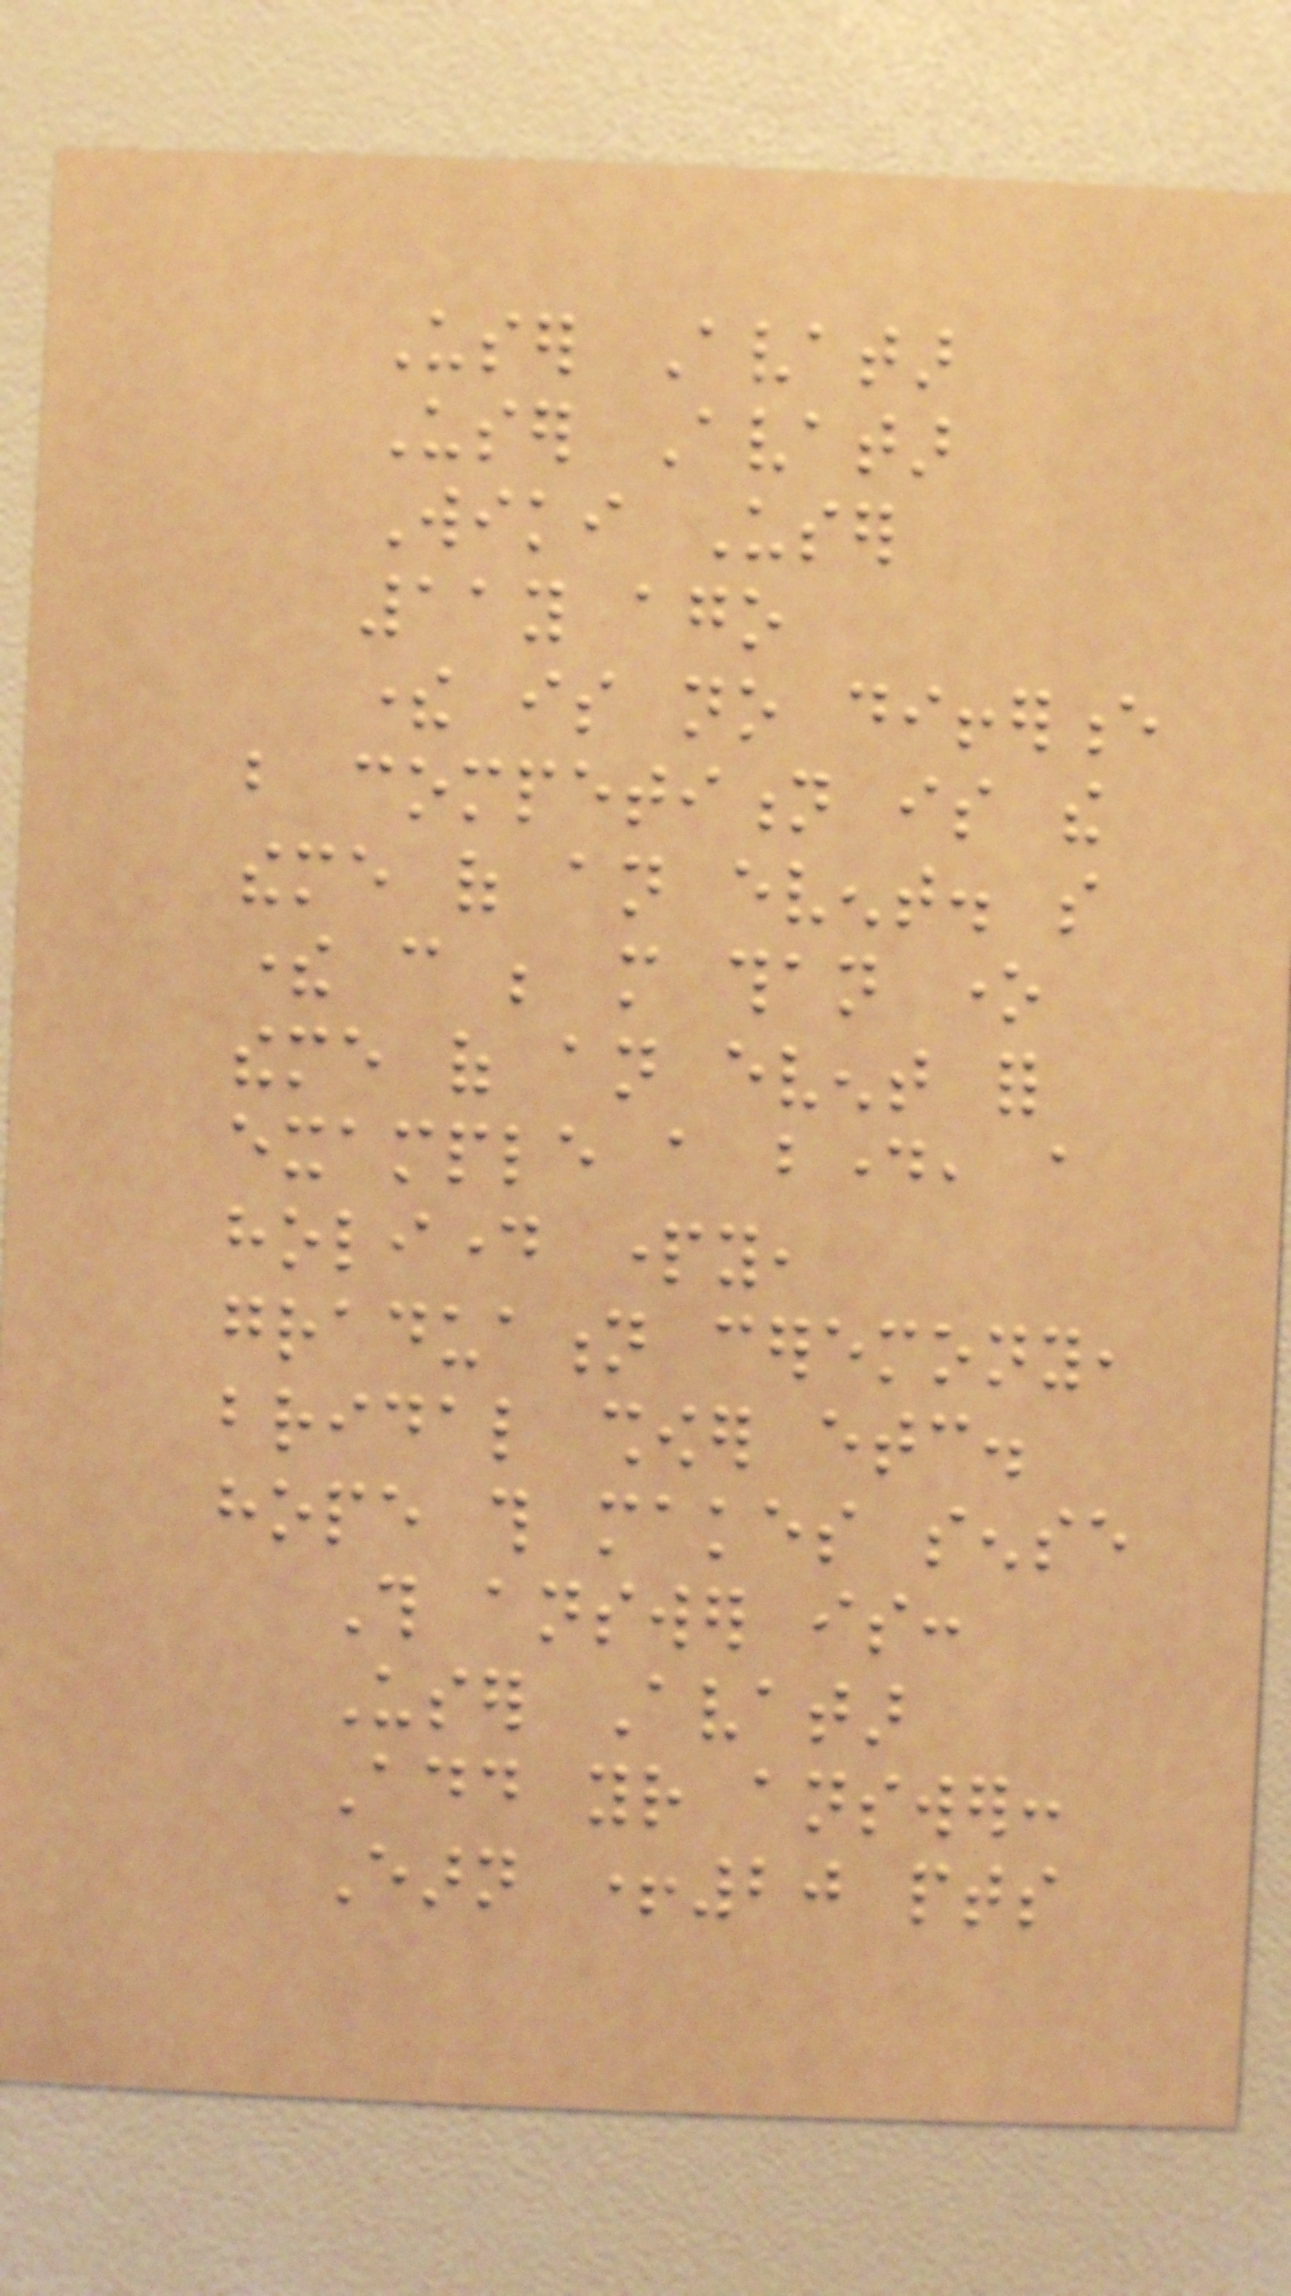User Avatar
User Avatar
Wiki User
11y ago
there is no difference
but competition is the
theme of an event. so
there can be more than one
theme of an event for
example a bday, a
holiday party,
graduation ceremony,
bridal shower etc.
hope this makes sense
This answer is:
User Avatar
Add your answer:
Earn +20 pts
